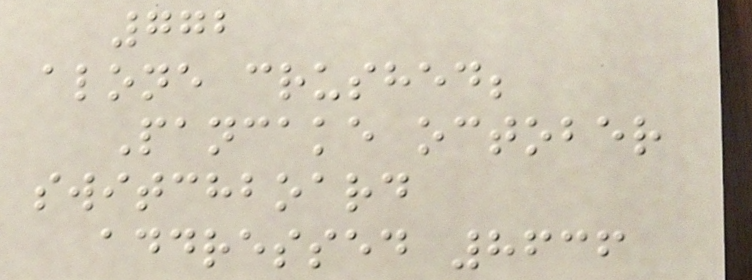772
alone crushed;
Pancake october
switchboard
addressed 8636
